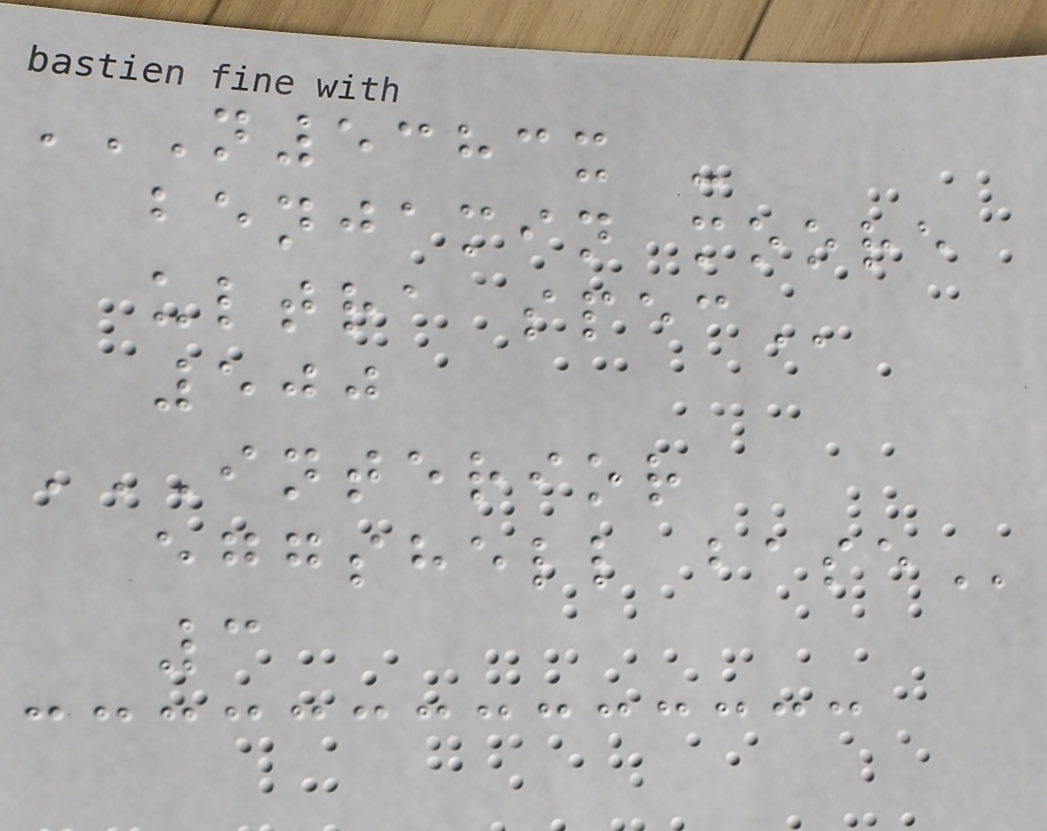N5383X -
BENJAMIN MOORE
ULTRA SPEC
500
INTERIOR
EGGSHELL BASE
3
